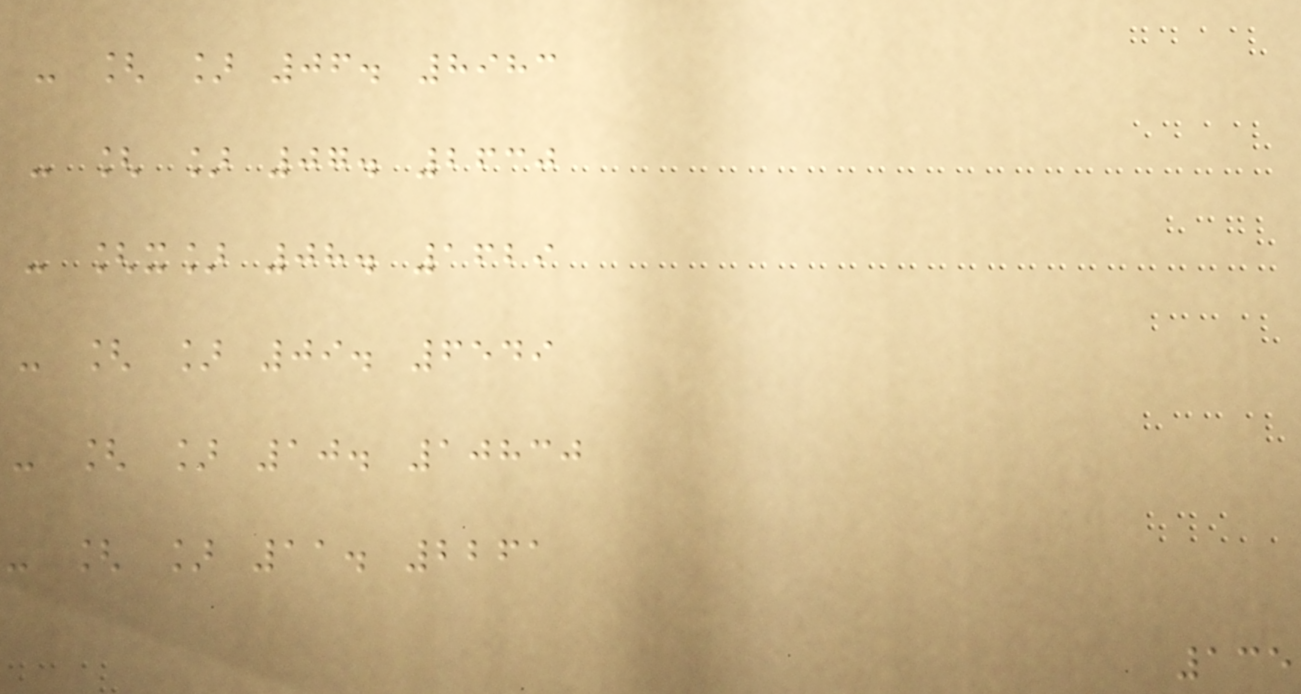- [ ] 06. 8983
- [ ] 07. 2630
- [x] 08. 1629
- [ ] 09. 6549
- [ ] 10. 10830
- [ ] 11. 2261
135
